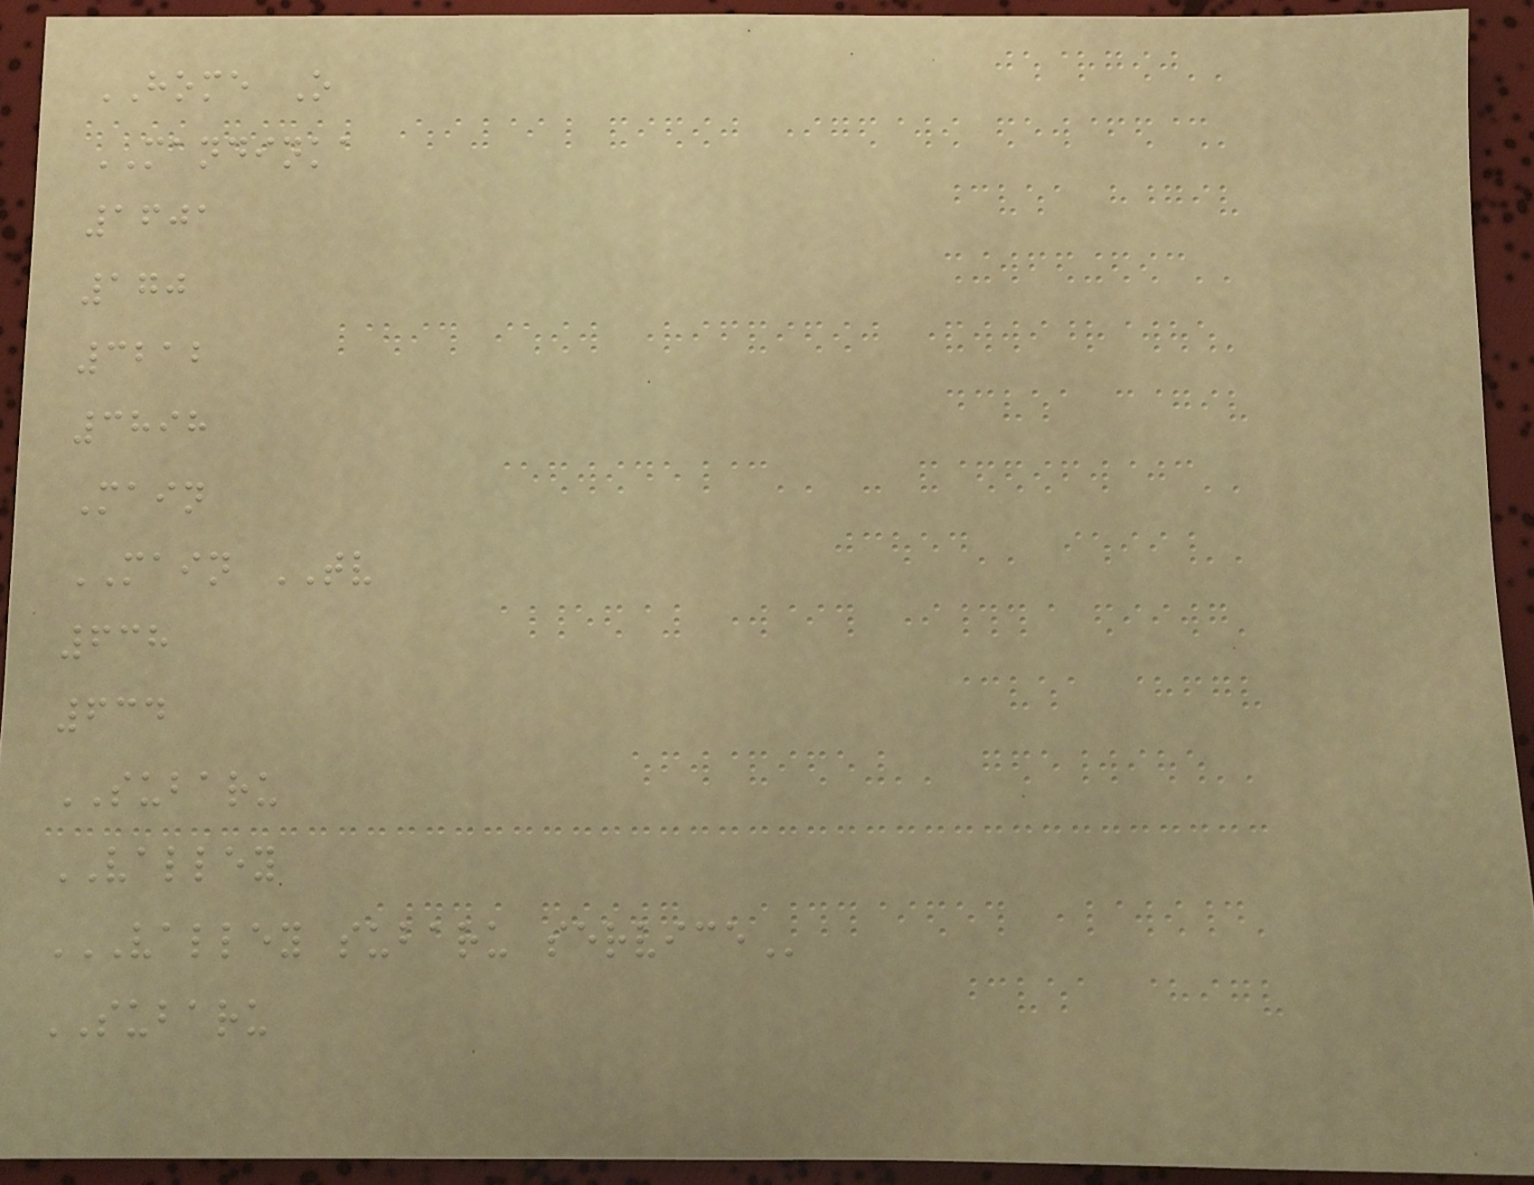HOME O
MANDINKA
1601
170
3212
3898
Main
MAIN TV
638
634
SUBARU
VALLEY
VALLEY SUBARU SERVICE
SUBARU
